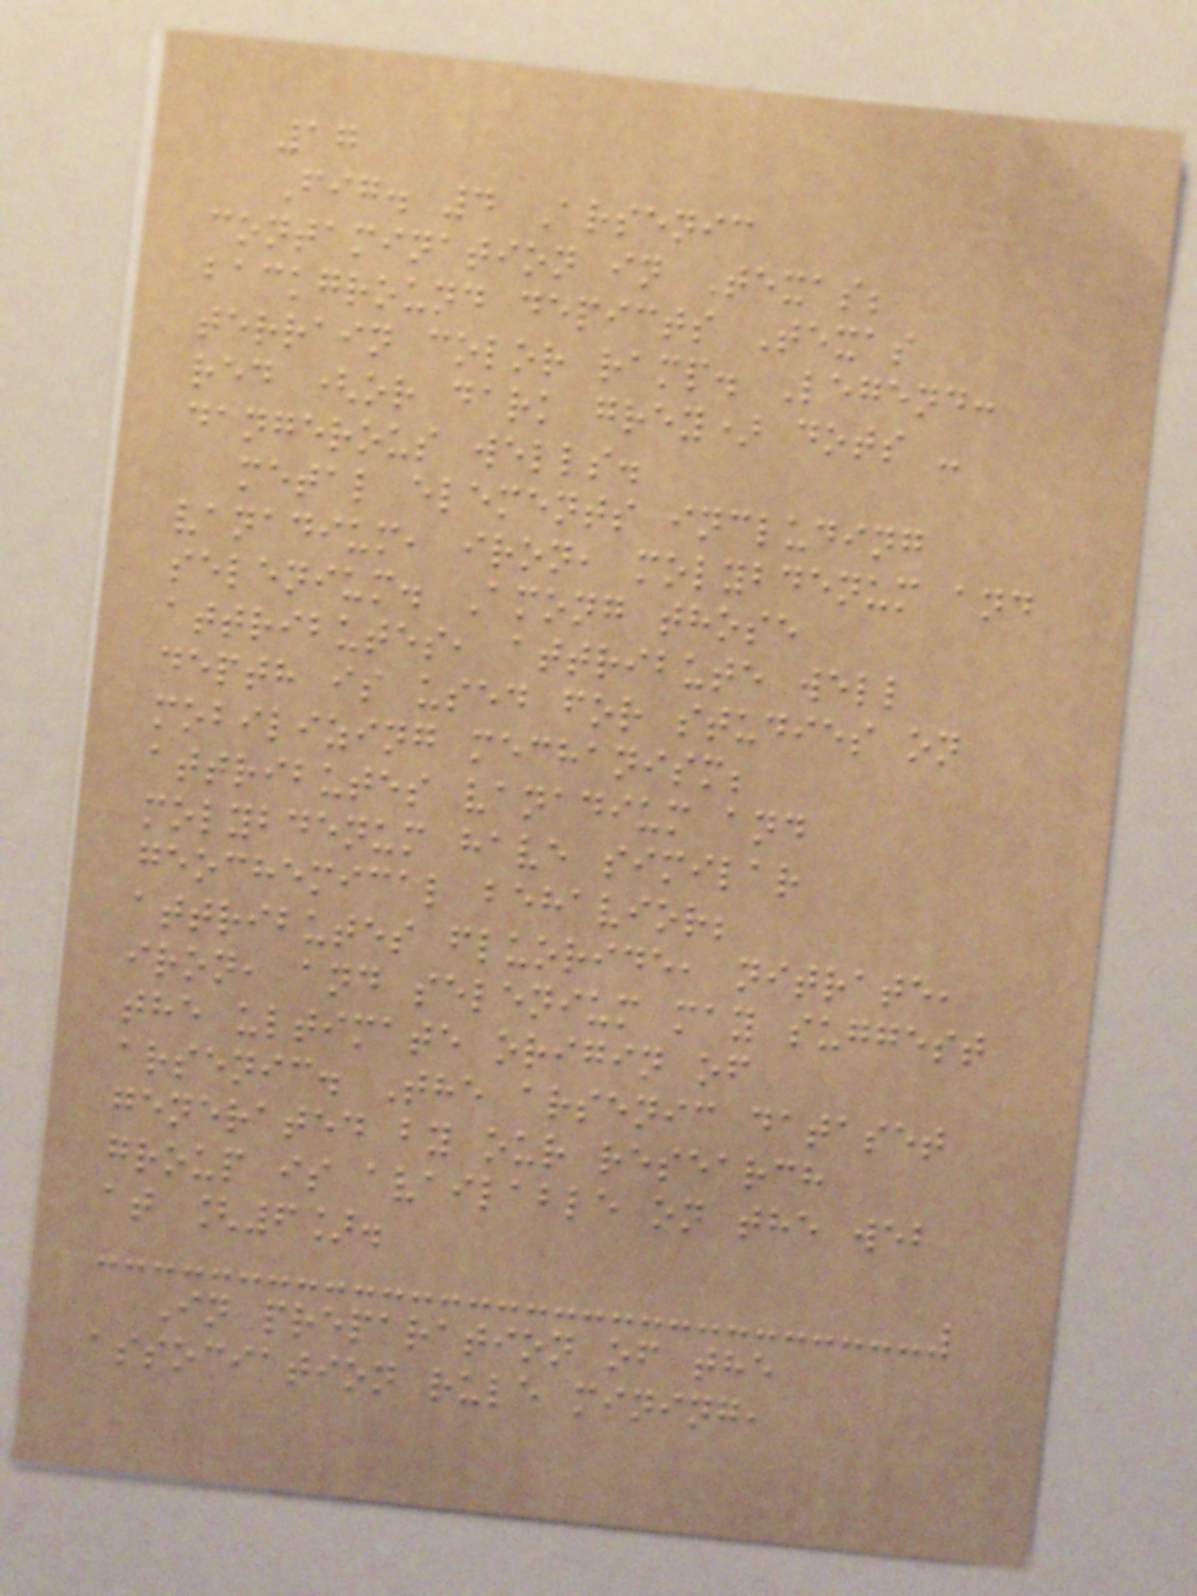17
Fig. 4 Arsenic
contamination in Texas;
background depicts Texas
terrain color ramp. Legend:
red (or dark grey) dots -
dangerous wells.
metal elements including
vanadium, iron, molybdenum and
selenium. Among those
attributes, attribute well
depth is used for studies on
mobilizing mechanism;
attributes vanadium and
molybdenum have similar
geochemical behavior;
attributes fluoride, nitrate,
iron, and selenium may suggest
the ultimate origin of
arsenic. The arsenic dataset
generated by our research
group is available on the web
at [6].
In preparation of the
association rule mining,
